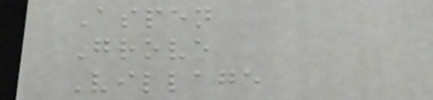Aspen
Grove
Village
